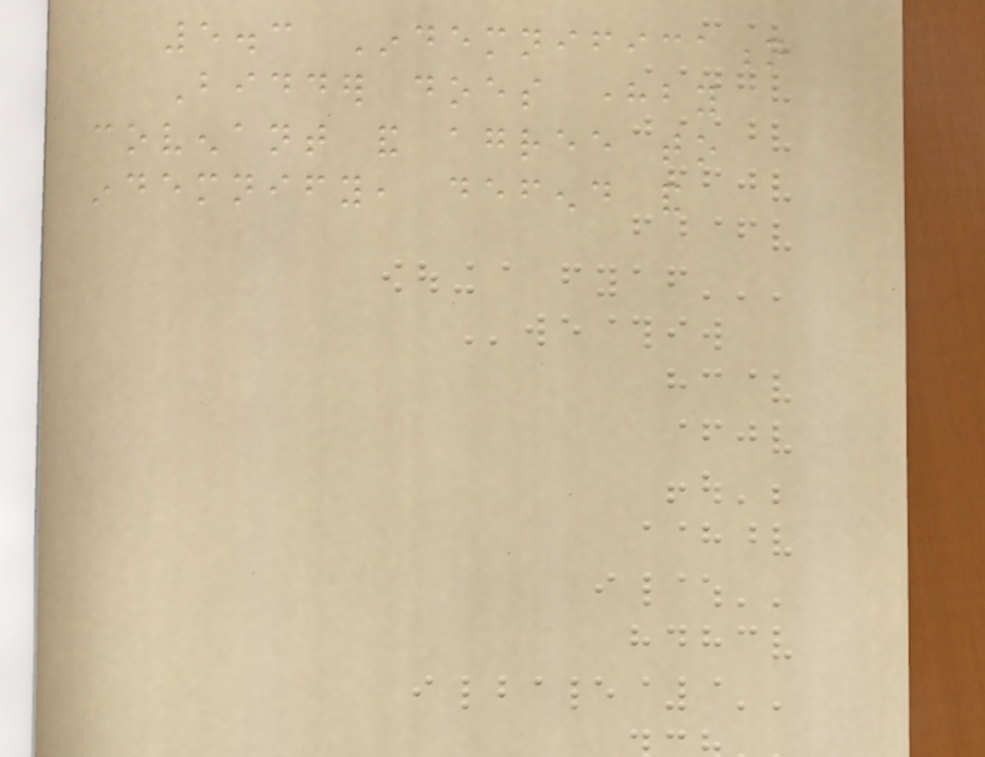5.3 Indemnification
Bidder does hereby
covenant and agree to
indemnify, defend and
